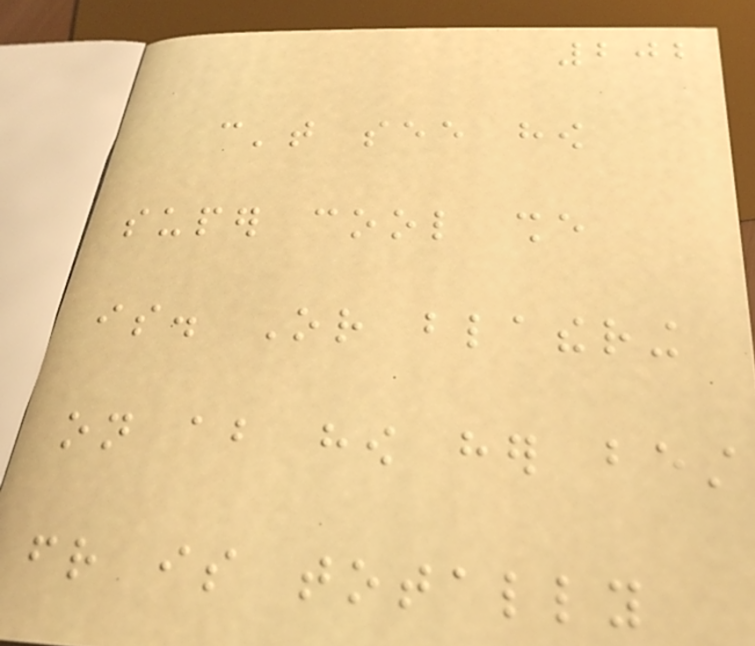202
can't see how
super cool she
is. Or blathering
on about how her best
friend is totally
